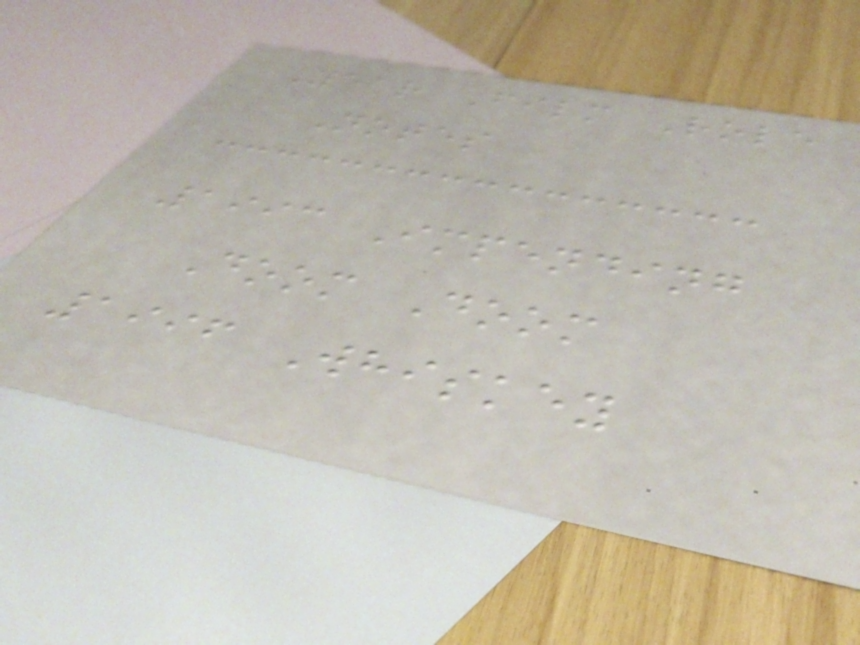Year Film Role
Notes
1993 Impending
Doom Doom
1996 Whiskey
